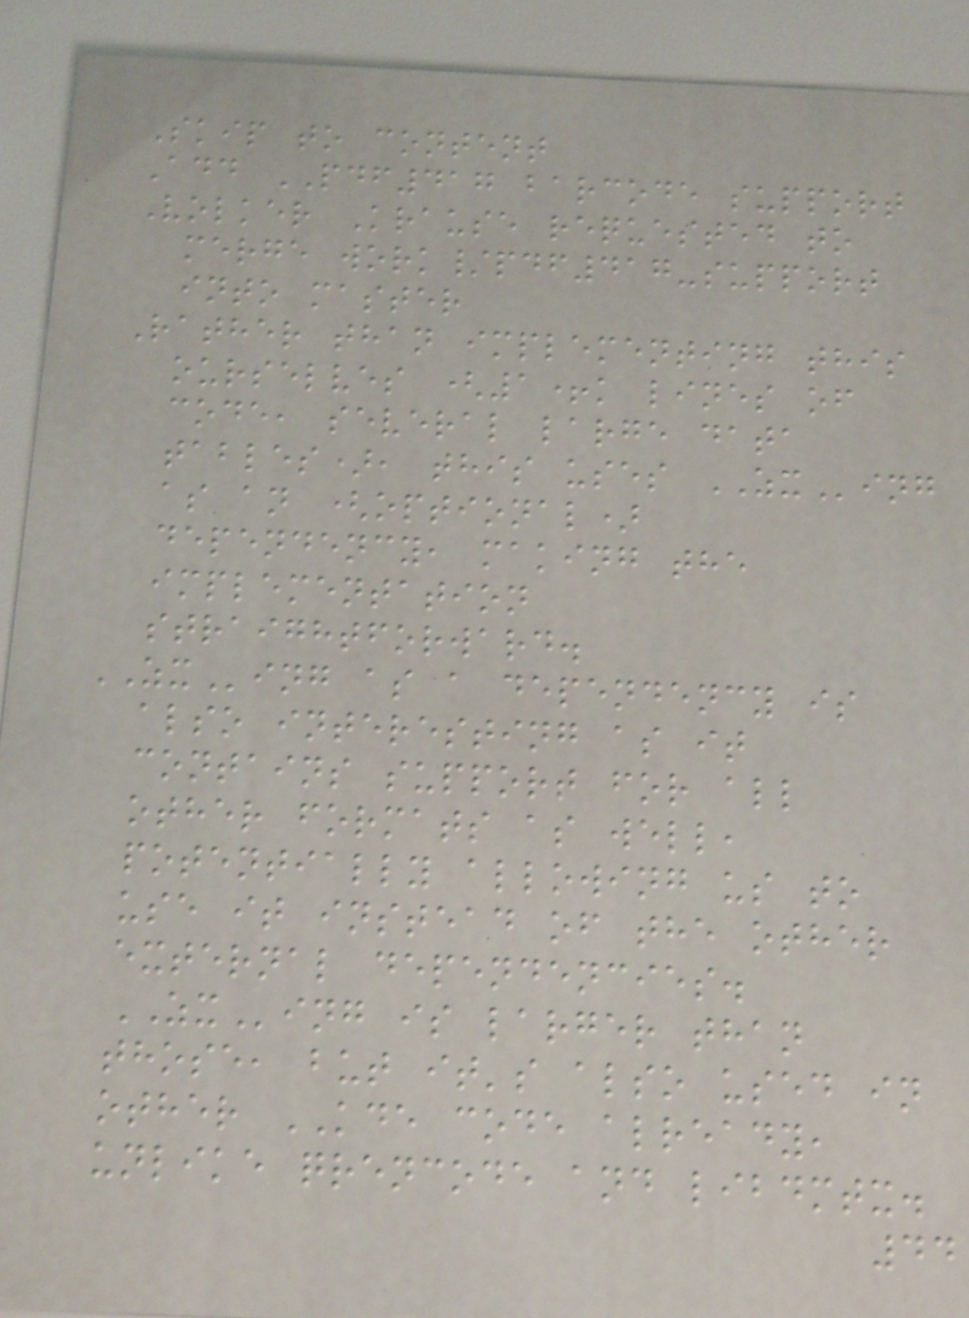Skip to content
Add PDF417 barcode support
Volker Krause requested to
merge work/pdf417-support
into master
Rather than implementing this
ourselves (1+k lines of
code, several large data
tables), this uses ZXing
as an (optional)
dependency, making the
implementation
straightforward.
ZXing as a dependency is
also interesting as it
contains support for all
other formats as well,
potentially allowing us to
use it instead of the other
external dependencies.
ZXing is larger than
those, but it's also used in
other KDE code already,
unlike qrencode and libdmtx.
44
